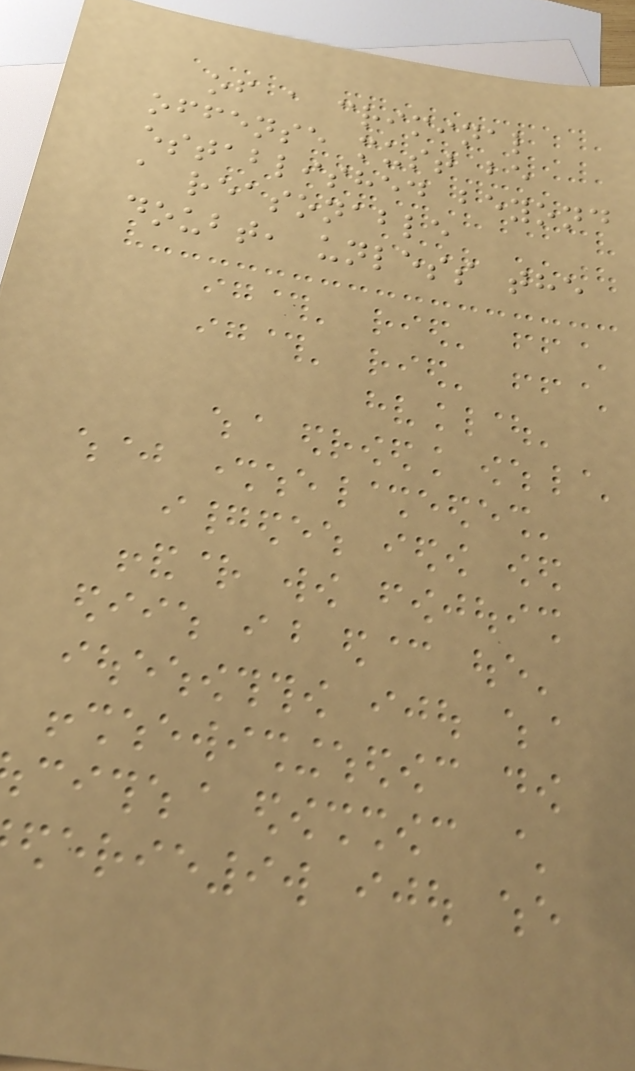of a criminal
offense must be
established beyond
a reasonable
doubt, unless the
